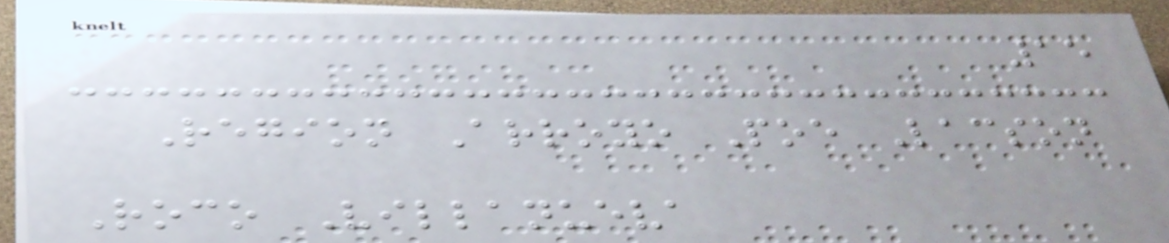15
Region Arroyo Poe Lacson
Roco Villanueva
